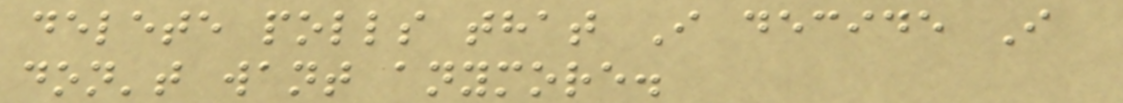delete polls that I decide I
don't want anymore.
